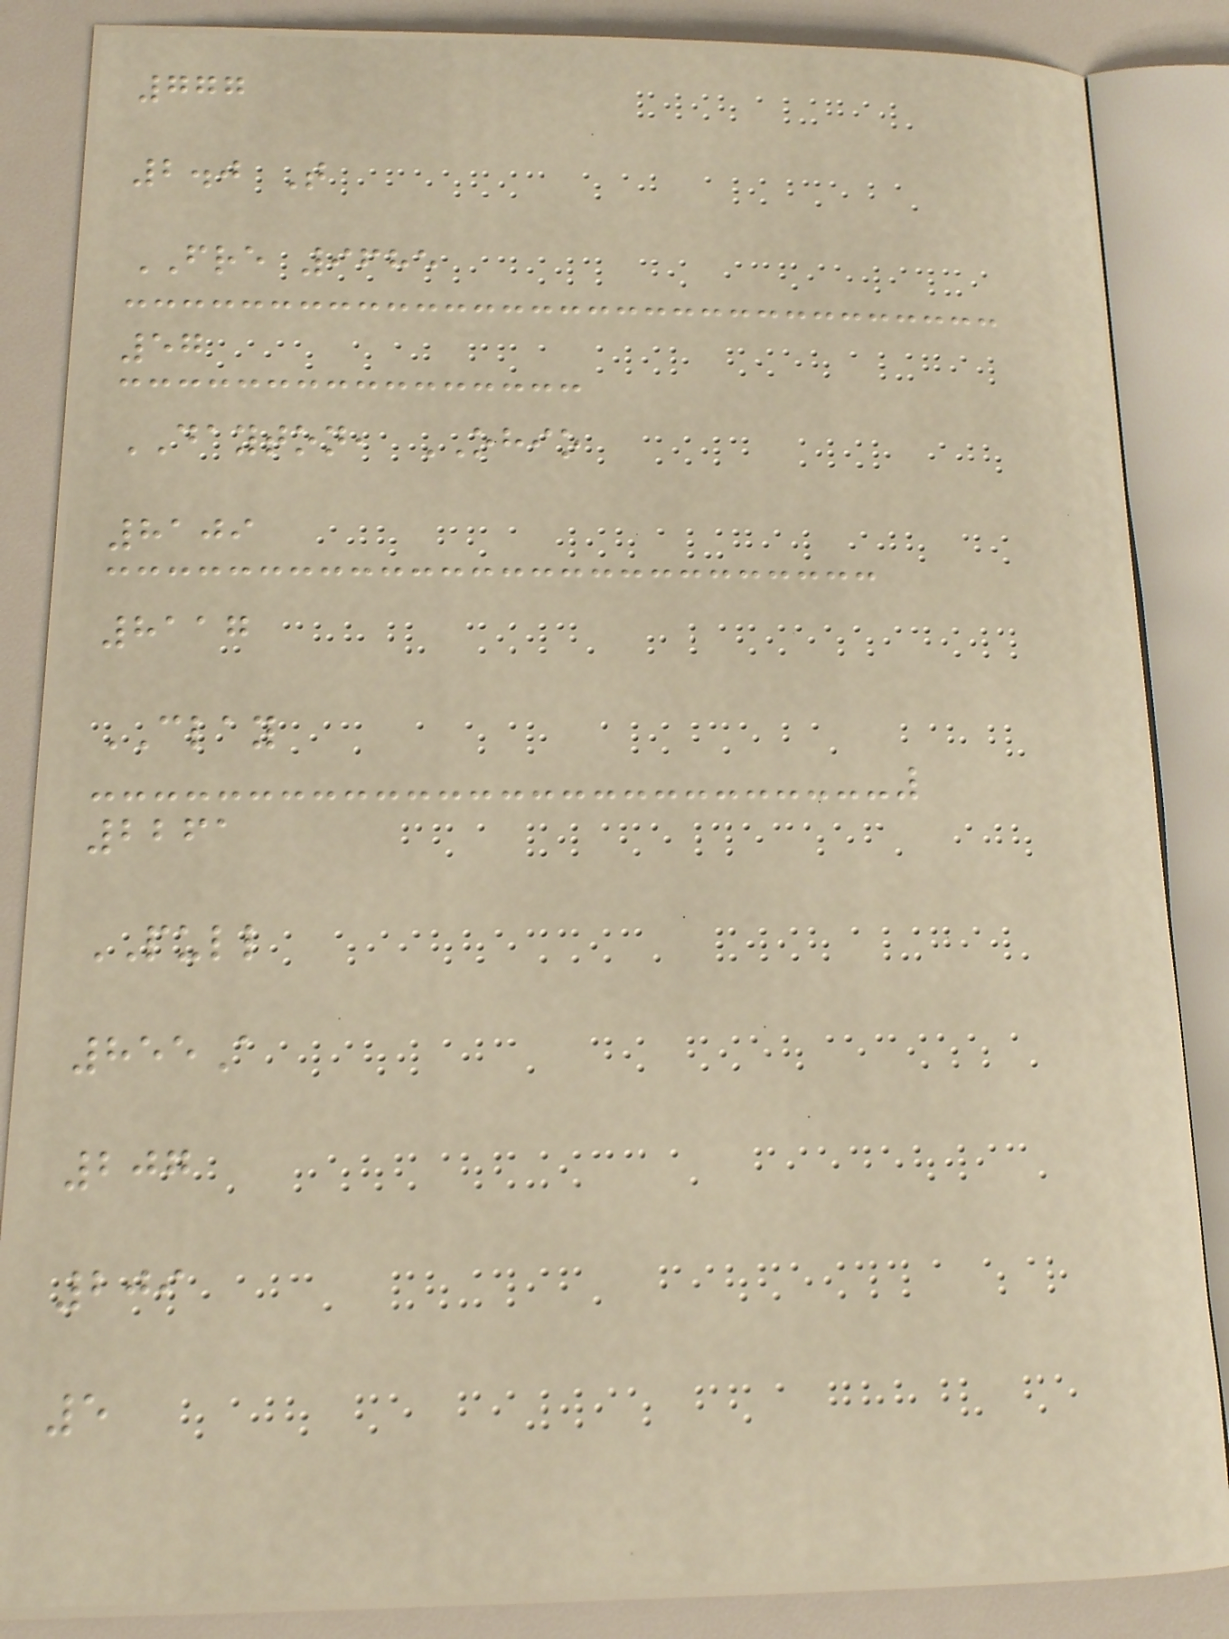777
2.0 T
FRE 9685
57
DAYTON, OHIO
8109
8117
CLAY
2261
PULL
855A
207
209
5
